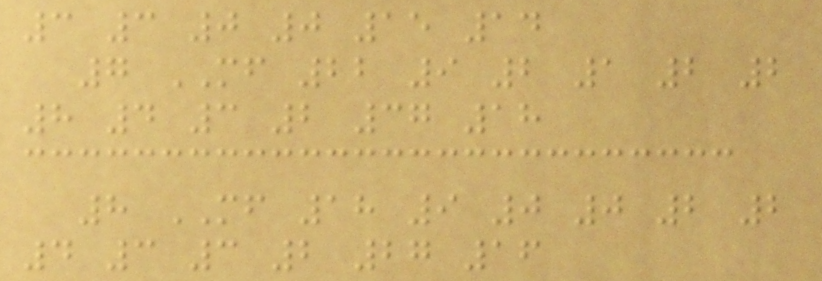3 3 0 0 15 14
7 MF 22 9 2 1 2 2
8 4 3 2 37 18
8 MF 18 9 0 0 2 2
4 3 3 2 27 16
